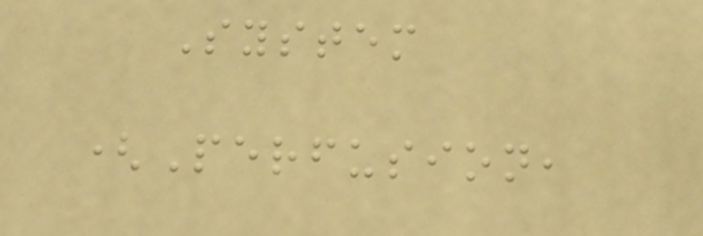System
(Perfusion,
